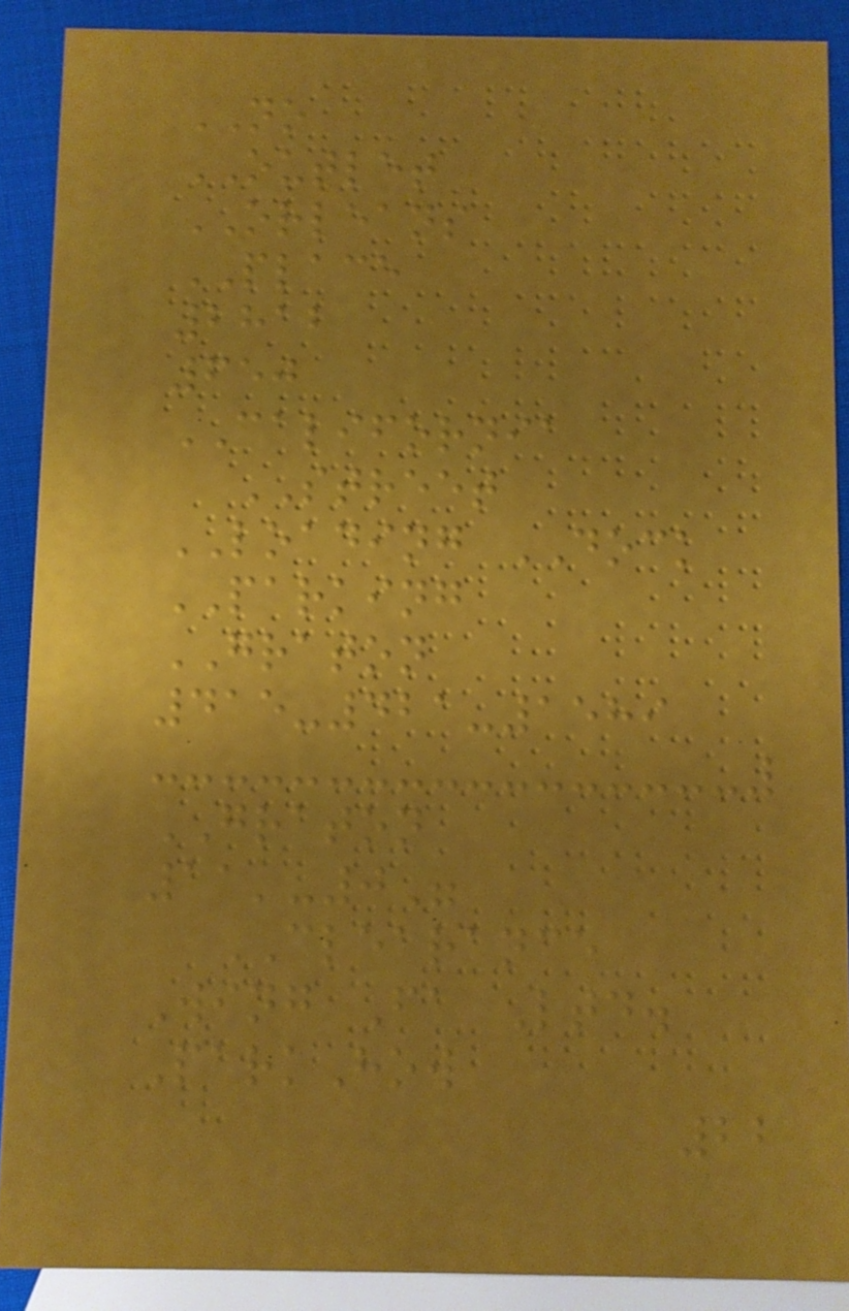NO
OUTLET
ORLEANS
PLACE
2812
650
CALIFORNIA
STREET
LOADING DOCK
PARKING
GRATON
415-421-1589
GRATON
11'-0"
CLEARANCE
Wing Fa Ltd.
ParkHow
22
